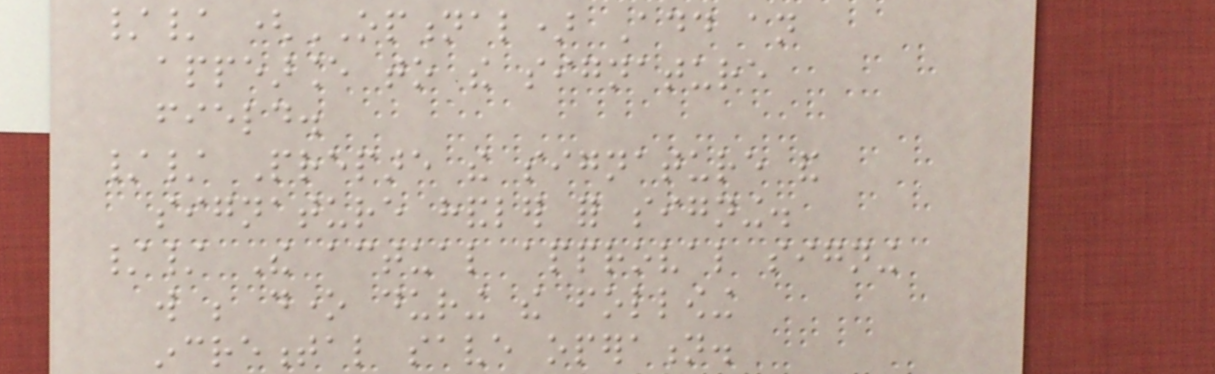// (OPTIONAL) Add an
appearance to the signature
field.
// Prepare the signature and
signature handler for signing.
// The actual approval signing
will be done during the following
incremental save operation.
